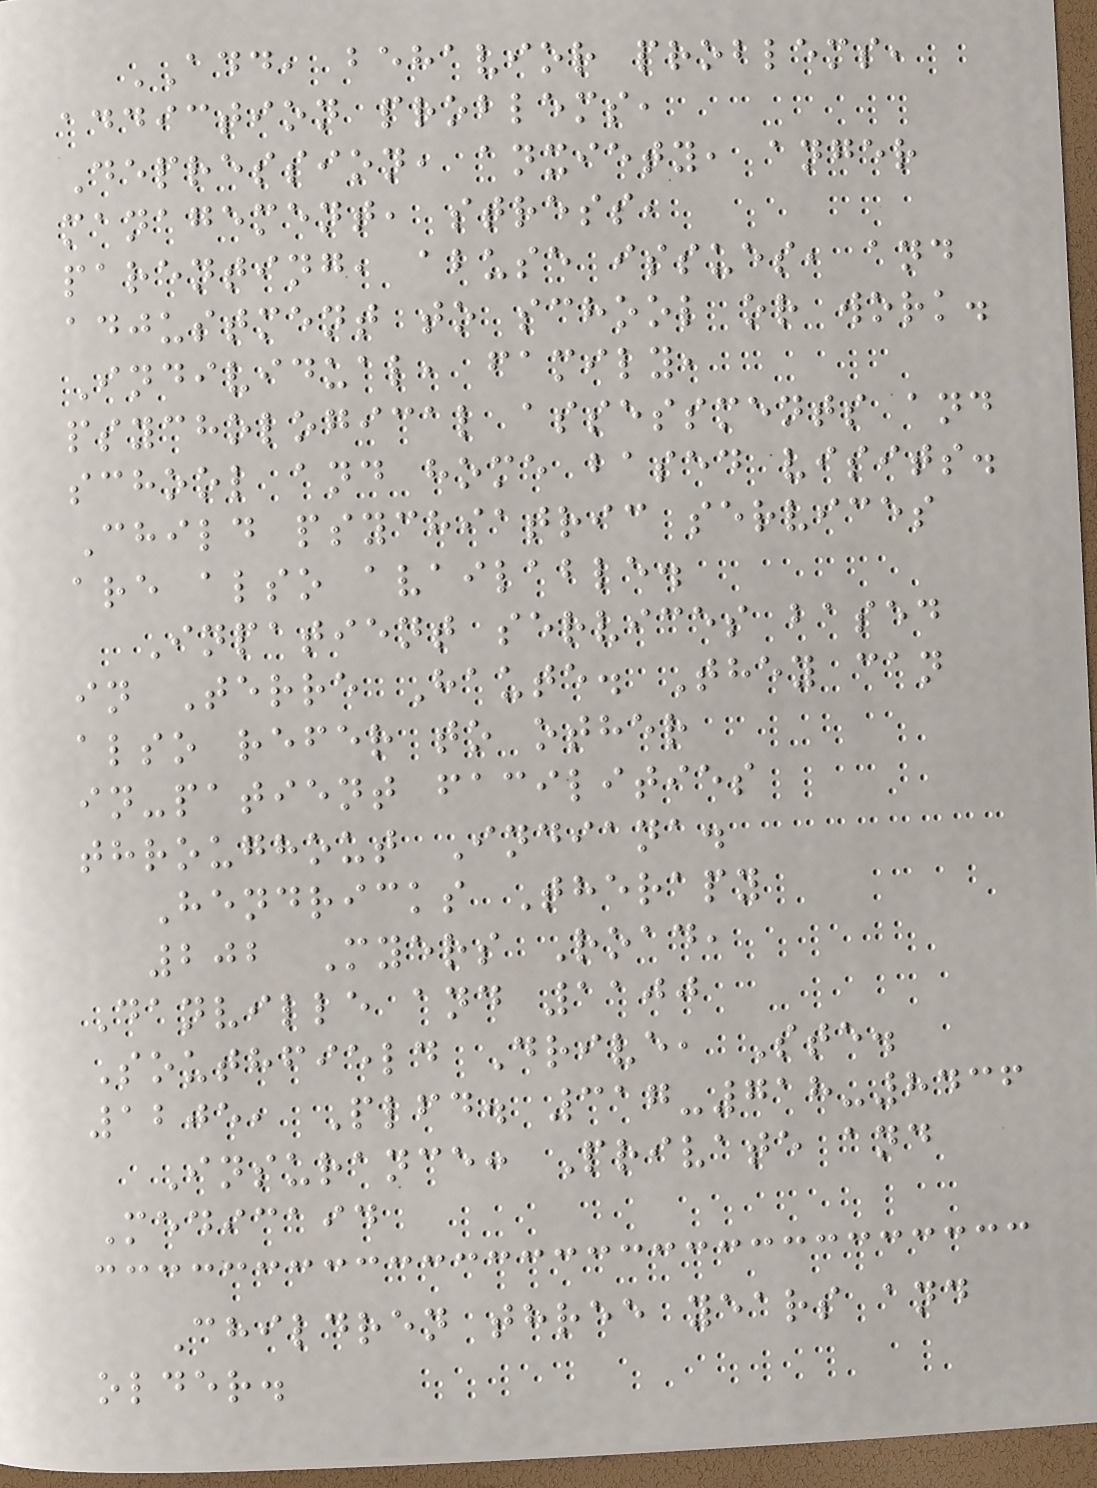ADD, behavior problems,
addiction problems,
Depression, anxiety, anger
management, stress,
parenting, abuse issues, and
adjustment to school or work.
Individual, family,
psychological assessments and
school and home based visits.
Child psychiatric services
are also available.
Inpatient services based
in Terre Haute. They can
also refer to other
in-patient facilities
throughout Indiana.
Hendricks Therapy
202 Myers Road,
Danville and 1100
Southfield Drive, Ste.
1205, Plfd. 317-718-8436
Insurance: Private and
Medicaid
Children three years and
older.
